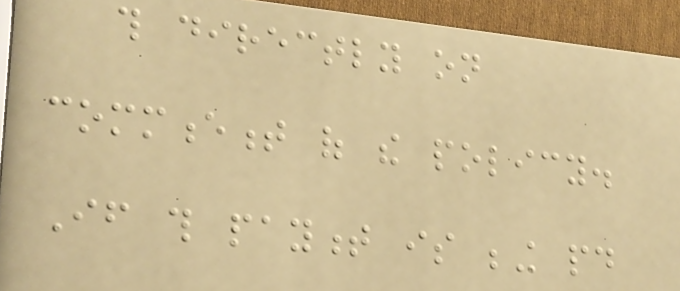this directly on
commencement of the policy.
If this payment is being paid
